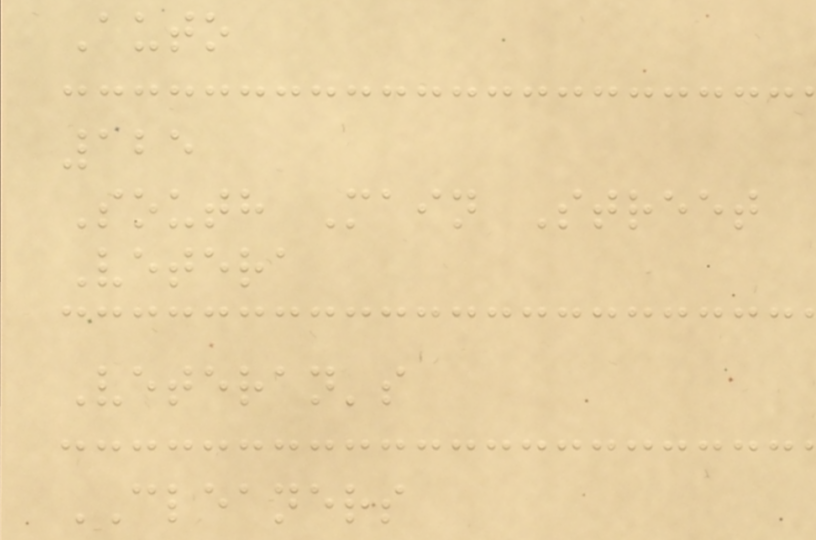Auto
125
South Main Street
Vetera
Veteran's
CLEANERS
